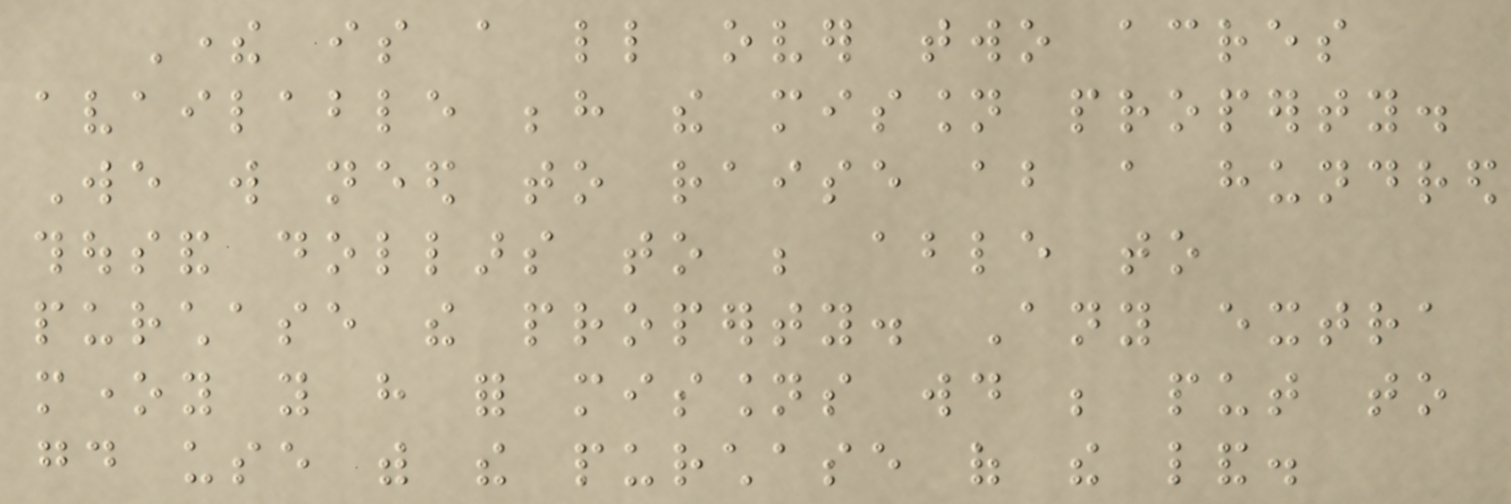There is a little over two acres
available behind the mission property.
We will need to raise about a hundred
thousand dollars to be able to
purchase the property. Any extra
money you have for missions would be put to
good use with the purchase of the land.
